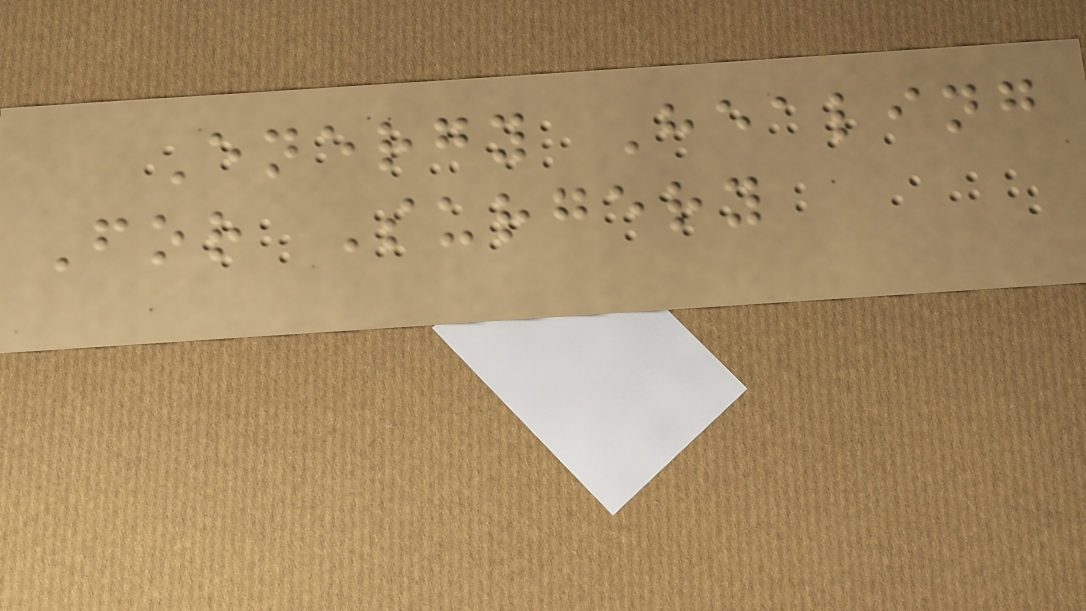Energy Healing
For Surgery
